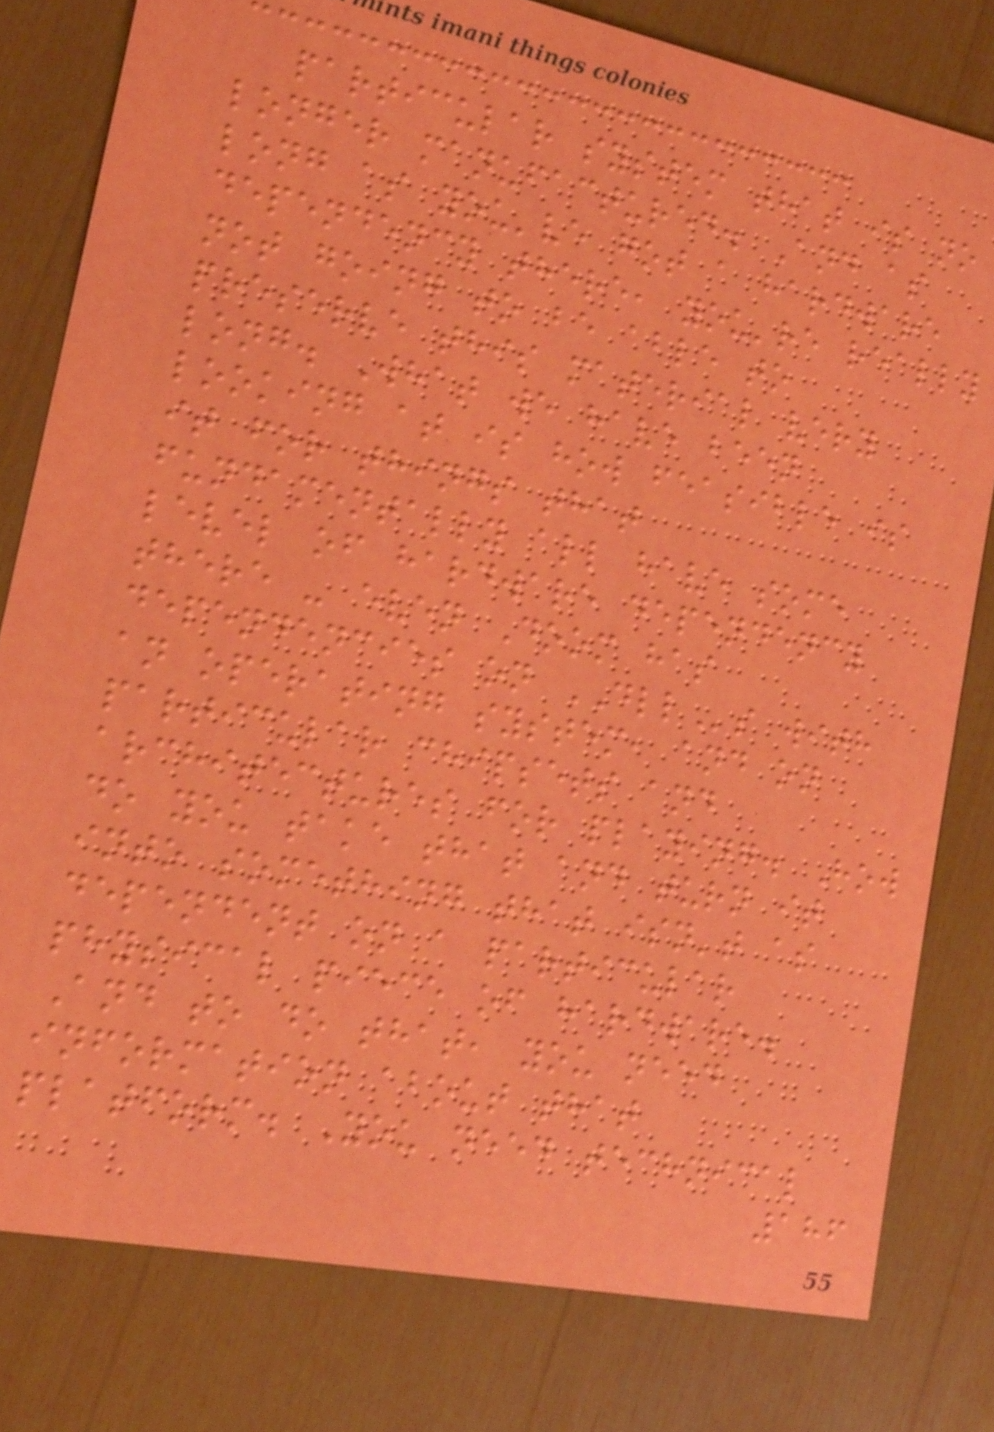particular system that is no
longer manufactured. And as
long as you've got a hardware
dependency there, you're really
not going to be able to
preserve this material very
long. What we have been
looking at is how feasible is
it for things that
fundamentally all have some
level of hardware dependency
there - even Doom has
dependencies on DLLs with
an operating system, and on
particular chipsets and
architectures for playing. How
do you take that and turn it
into something that isn't as
dependent on a particular
physical piece of hardware.
And to do that, you need
information about that
platform. You need technical
186
